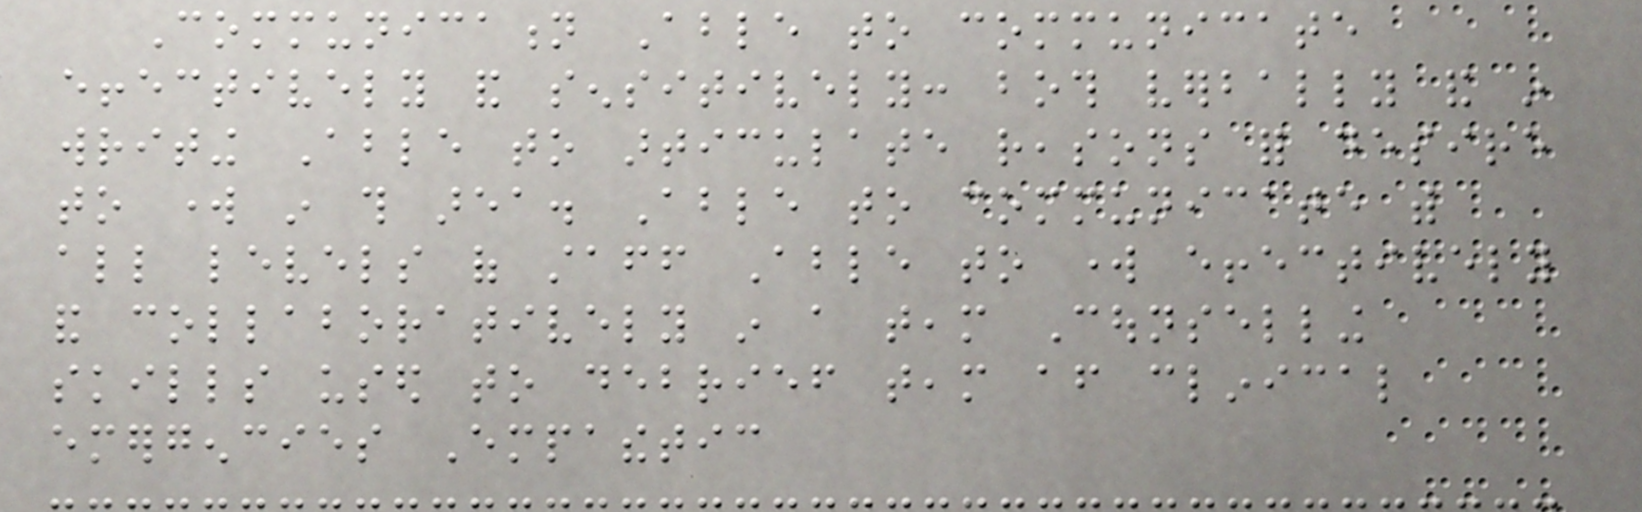Communication Able to communicate
effectively and sensitively: both verbally and in
writing Able to articulate reasons for desire
to work in this area. Able to communicate with
all levels of staff Able to work effectively
and collaboratively in a team Counselling
skills used to debrief team after clinical
emergencies Empathetic
